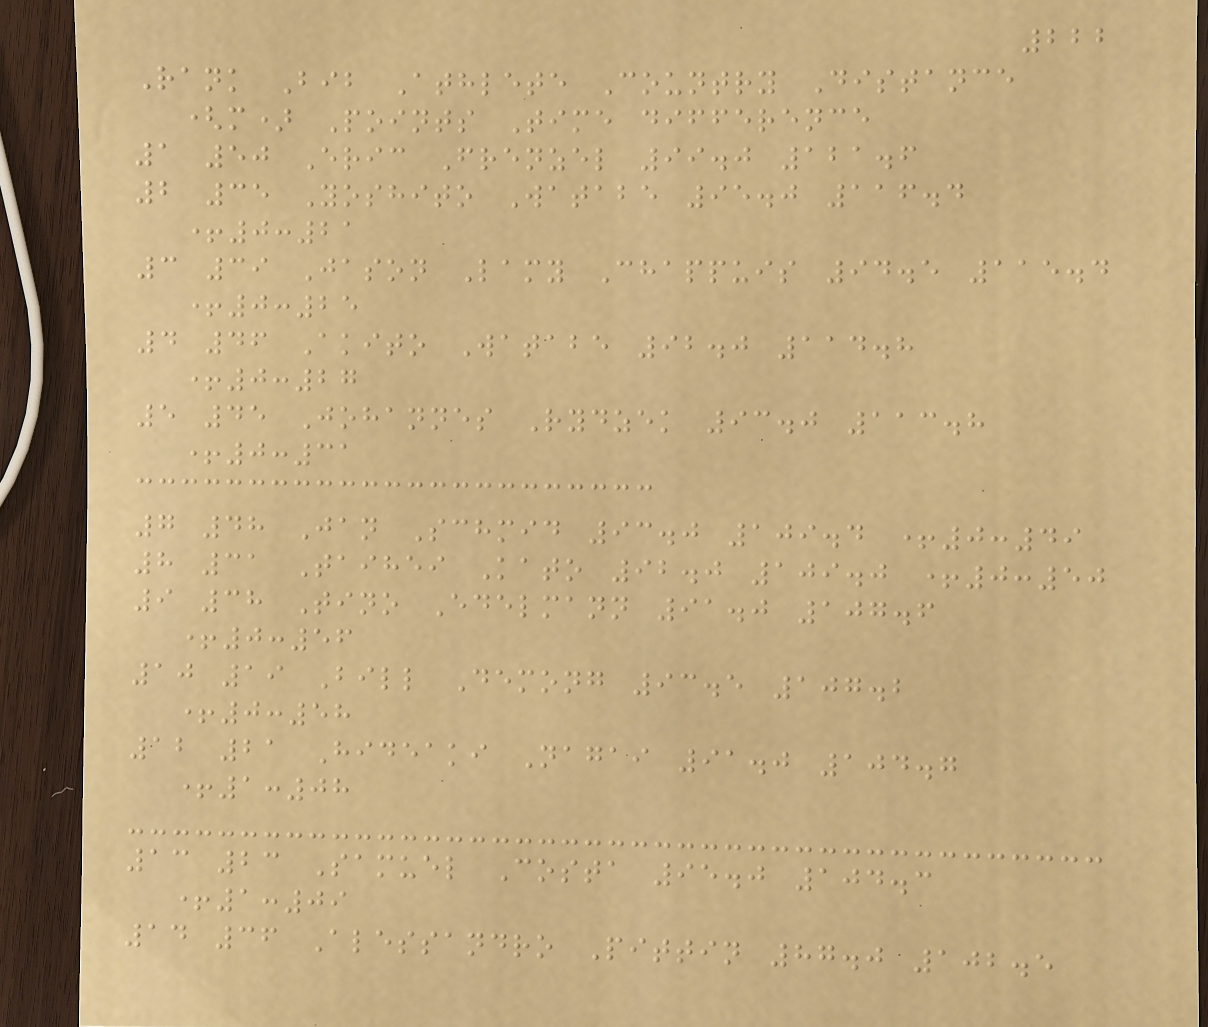222
Rank Bib Athlete Country Distance
(m) Points Time difference
1 50 Eric Frenzel 99.0 121.6
2 35 Yoshito Watabe 95.0 116.4
+0:21
3 39 Jason Lamy Chappuis 94.5 115.4
+0:25
4 46 Akito Watabe 92.0 114.8
+0:27
5 45 Johannes Rydzek 93.0 113.8
+0:31
7 48 Jan Schmid 93.0 109.4 +0:49
8 31 Taihei Kato 92.0 109.0 +0:50
9 38 Tino Edelmann 91.0 107.6
+0:56
10 19 Bill Demong 93.5 107.2
+0:58
12 21 Hideaki Nagai 91.0 104.7
+1:08
13 23 Samuel Costa 95.0 104.3
+1:09
14 36 Alessandro Pittin 87.0 102.5
